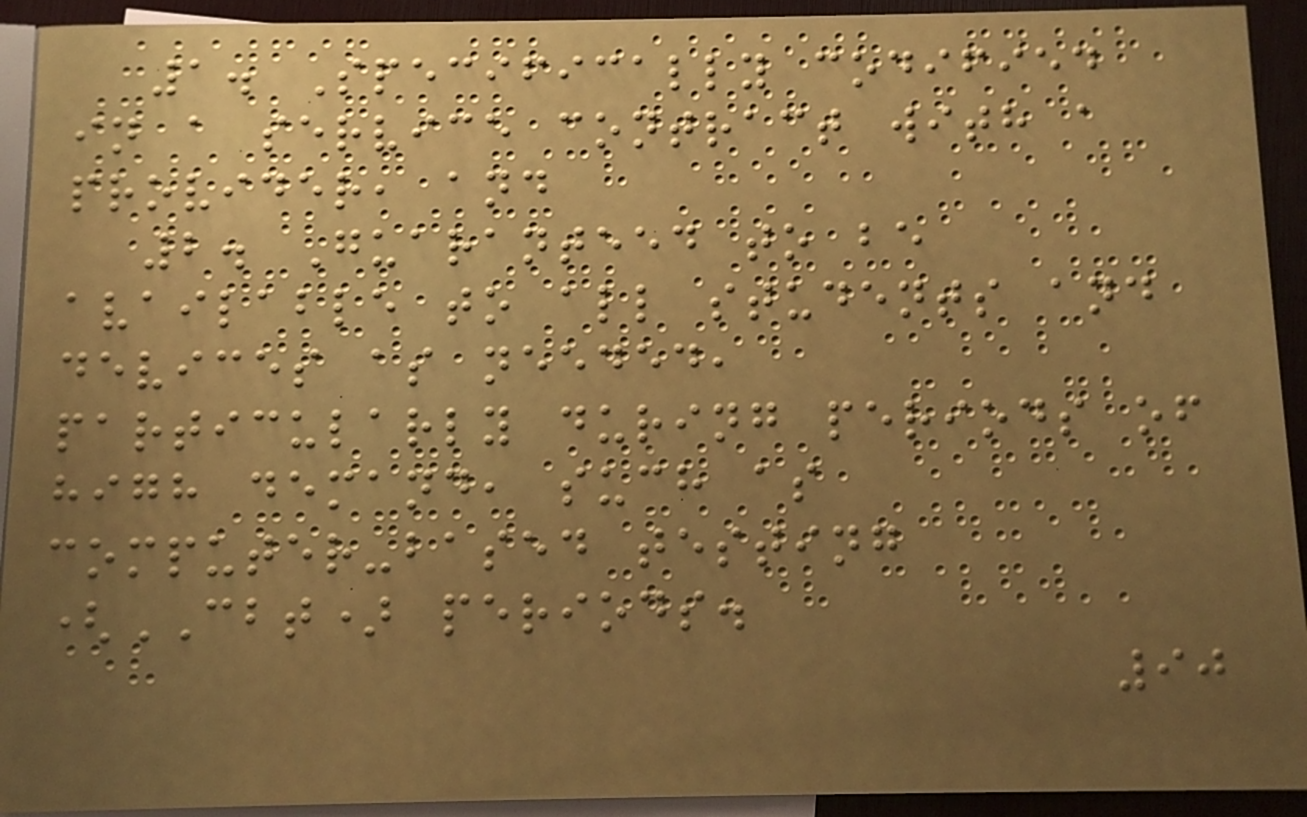1. Specifically codified
in a service contract with a
provider, and
2. Guaranteed to be
available to all students and
devices as needed,
particularly during periods of
high demand, such as
computer-based testing
(CBT) periods.
90
